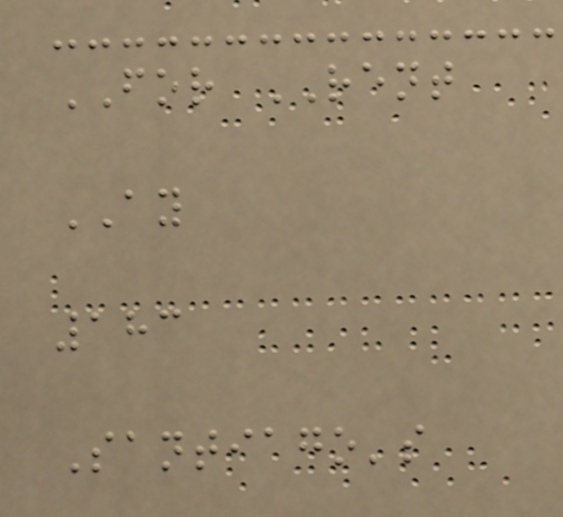FOR RENT
AY
183
Santiago's
